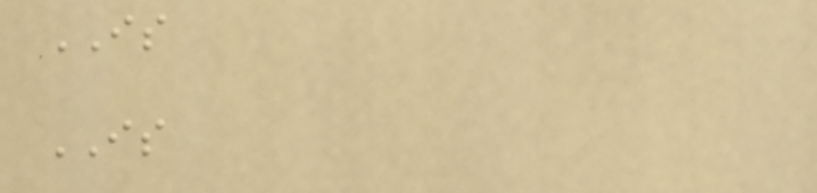IS
IS
